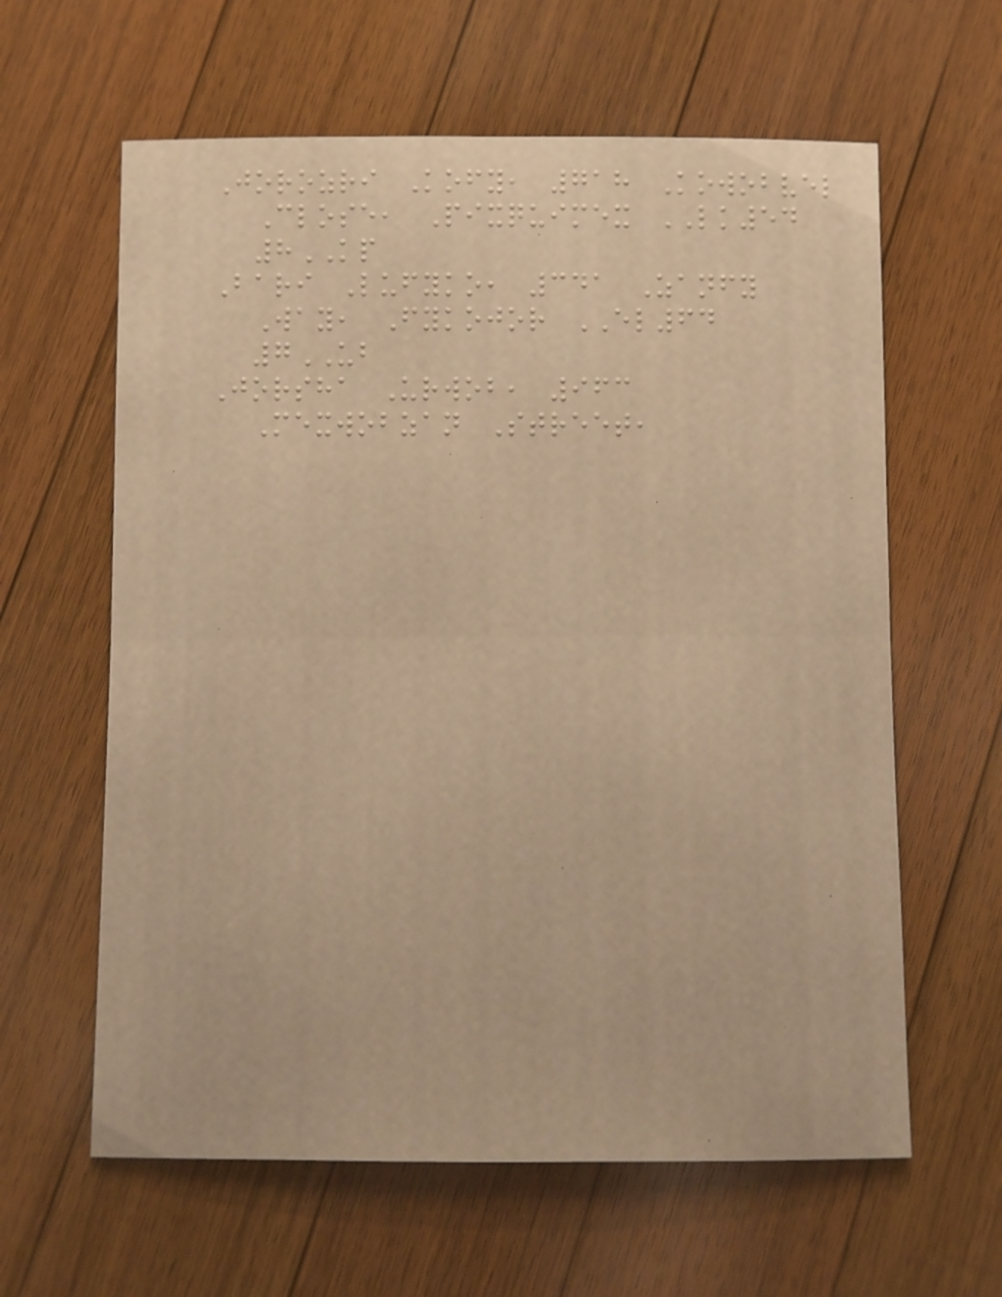Jorozri Kofy, 718 Kowobvel
Close, Pixquimex LK54
8KP
Bari Lufyko, 341 Zanfy
Way, Fykojor EL64
7UB
Jorsha Urwob, 963
Mexwobzan Street,
